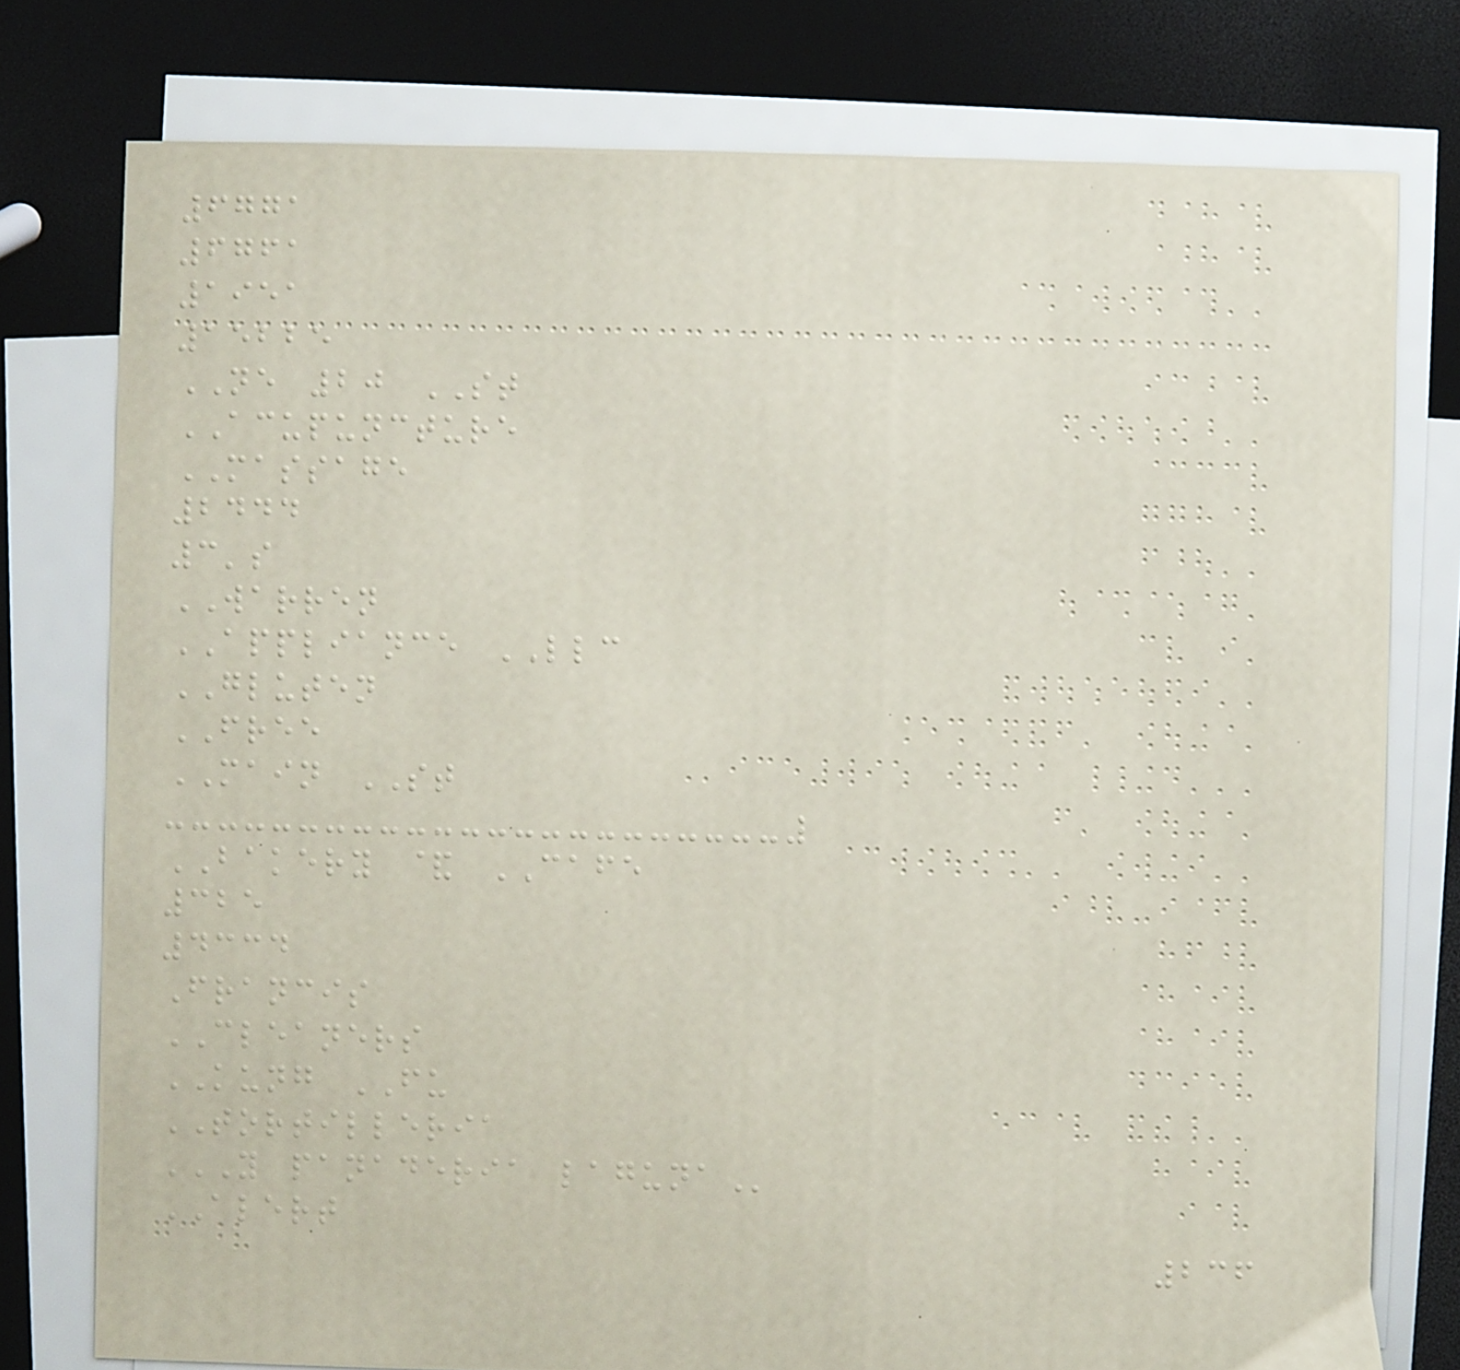6771
6761
1951
15225
NE 20 ST
ACUPUNCTURE
MASSAGE
2444
3's
WARREN
APPLIANCE LLC
GLUTEN
FREE
MAIN ST
BAKERY & CAFE
325
4334
Francis
CLEANERS
KUNG FU
TORTILLERIA
Y PANADERIA LAGUNA
ALERT
236
